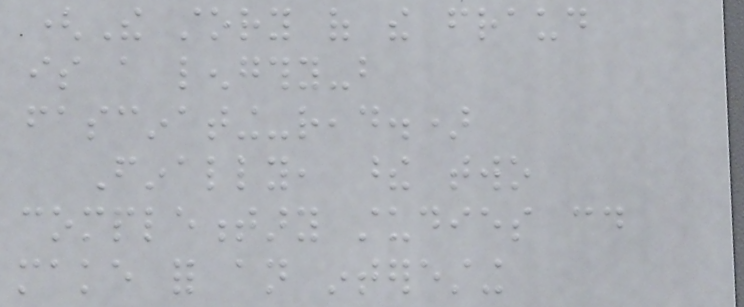(The story of the fraud
is a lengthy-but
fascinating-read.)
Finally, these two
complementary studies could
make for an interesting
